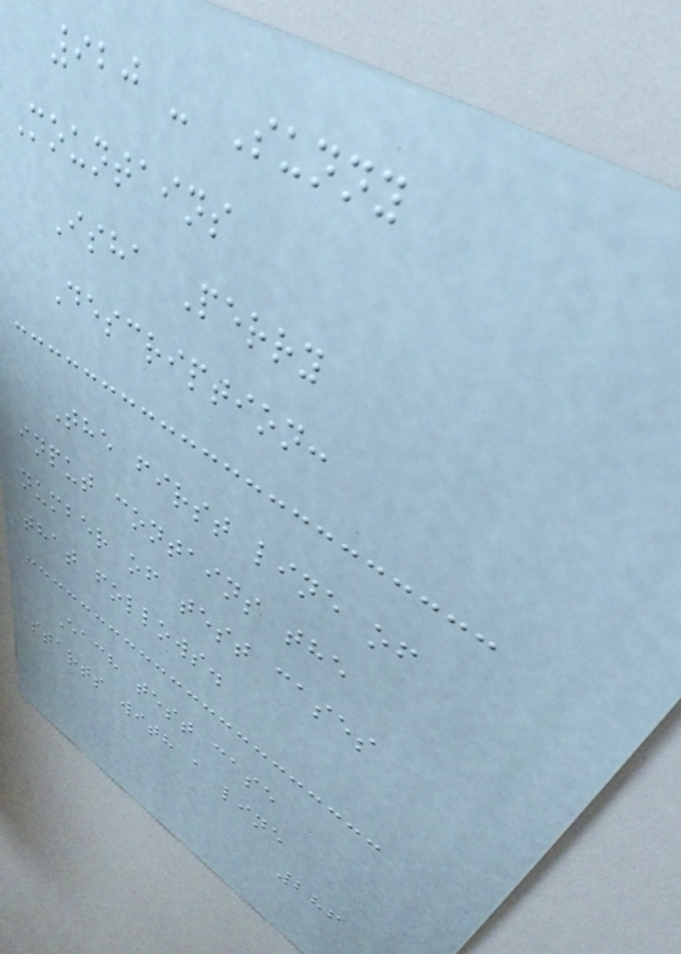920 - Sunny
Mountains
Isha Perry
Description:
The first line of
input contains the
number of test cases
that follows.
Each test case
starts with a line
286
